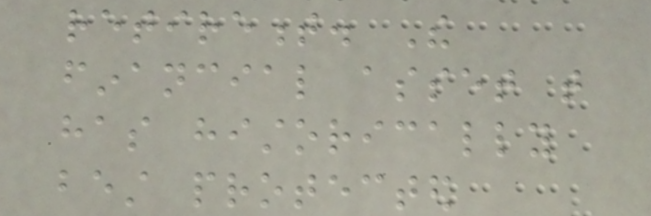retirement. The
financial asset that
has historically
best protected
